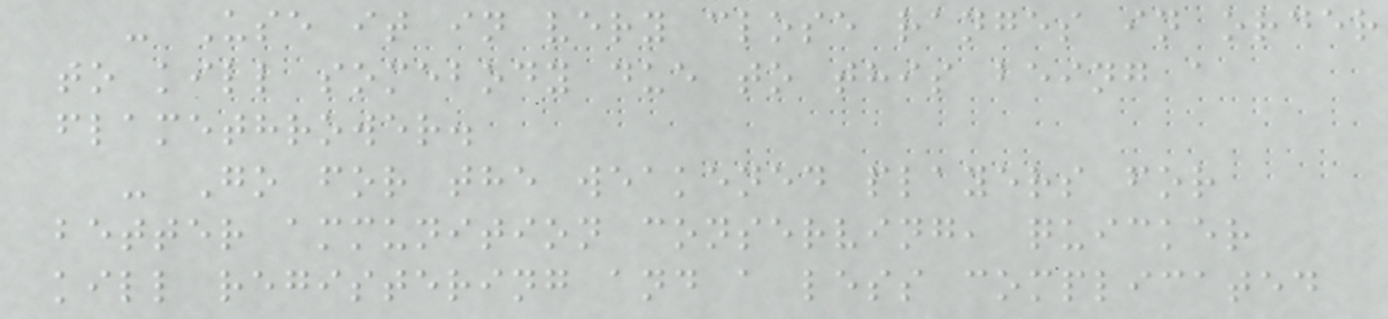- Use it in very close ranges in order
to kill somebody due to this being a
flamethrower.
- Go for the weakened players for
better ammunition conserving, quicker
kill registering and a less complicated
